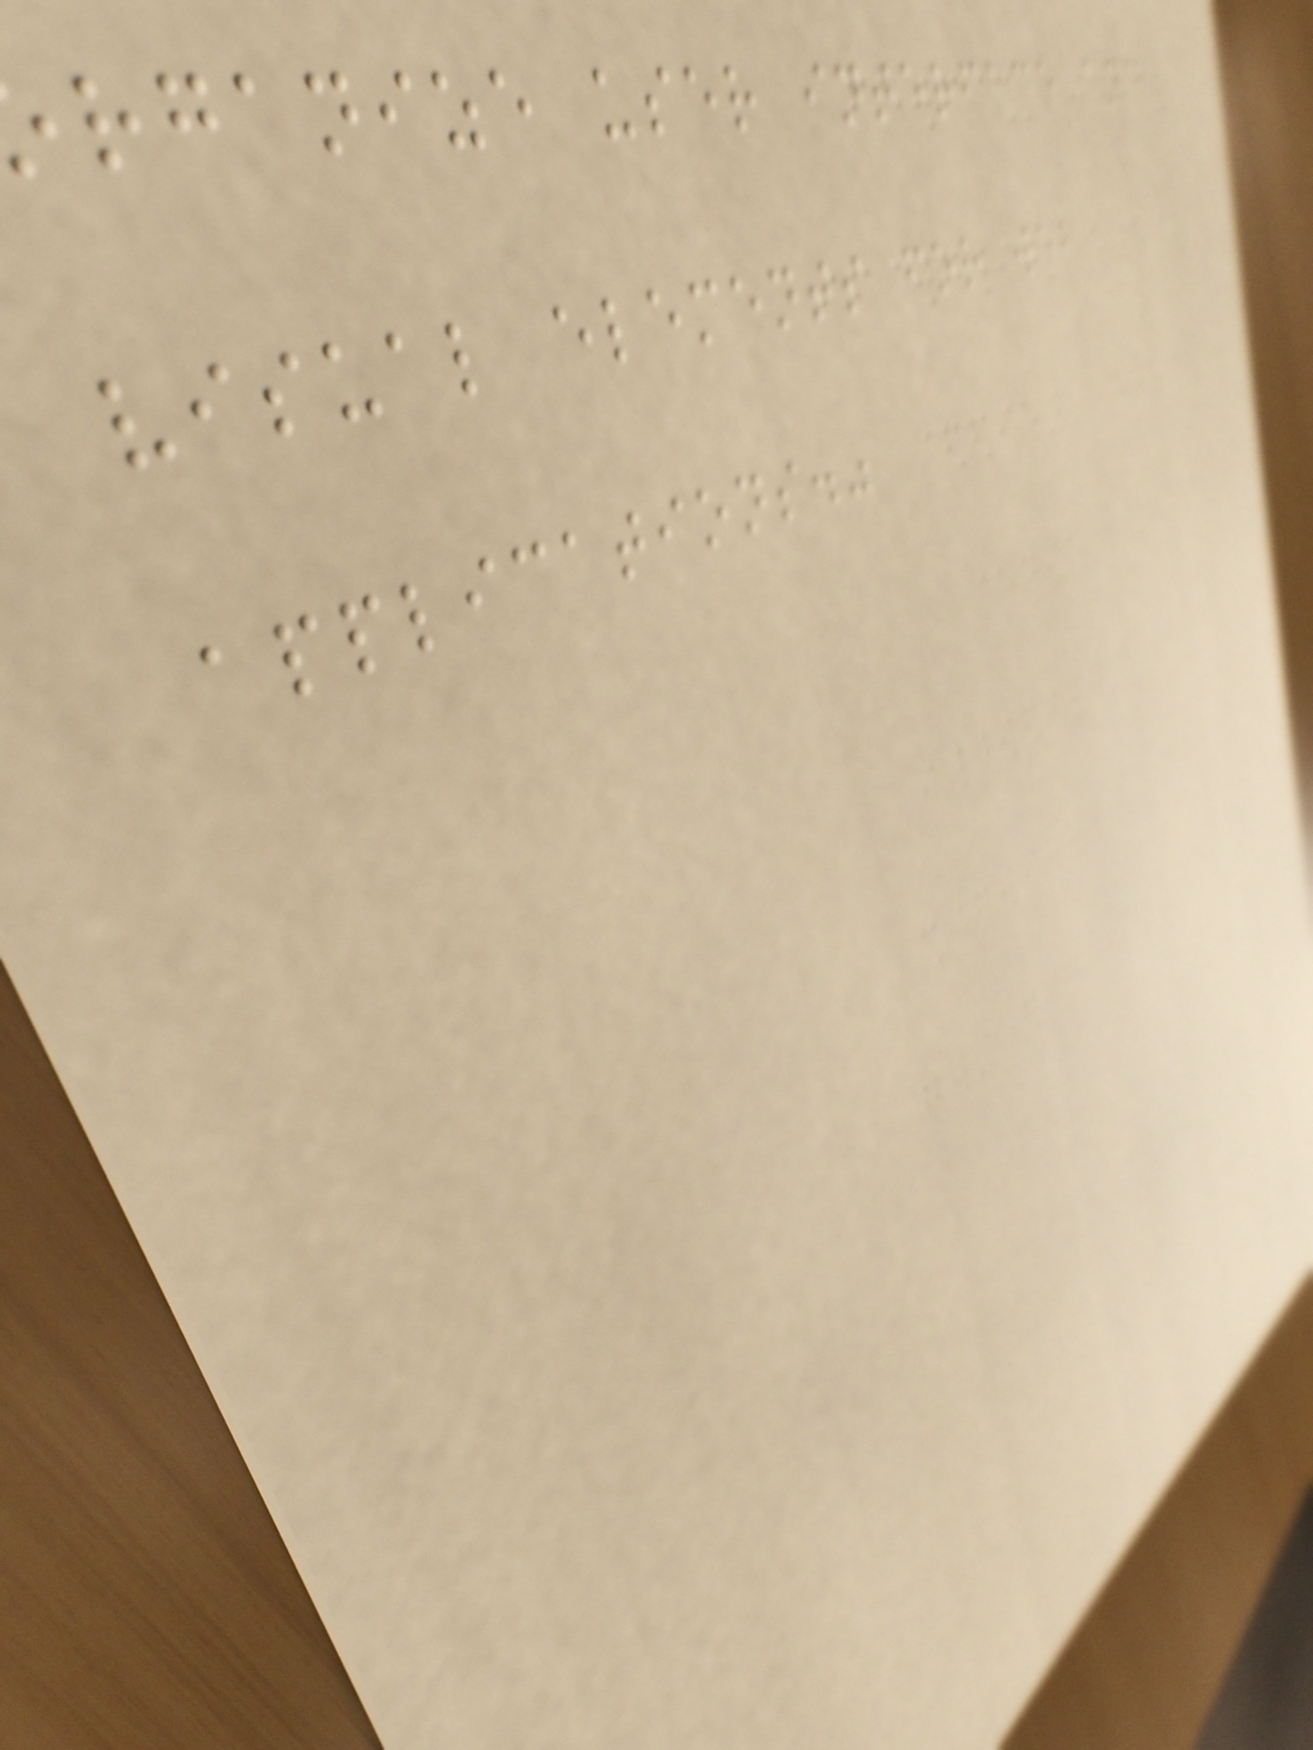rganize user interface and
visual elements for web
applications."
